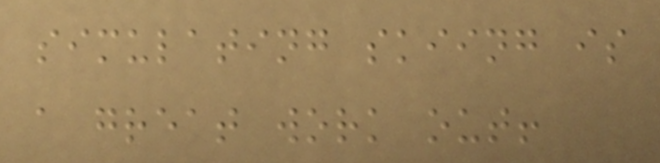simulating skiing is
a great work out!
